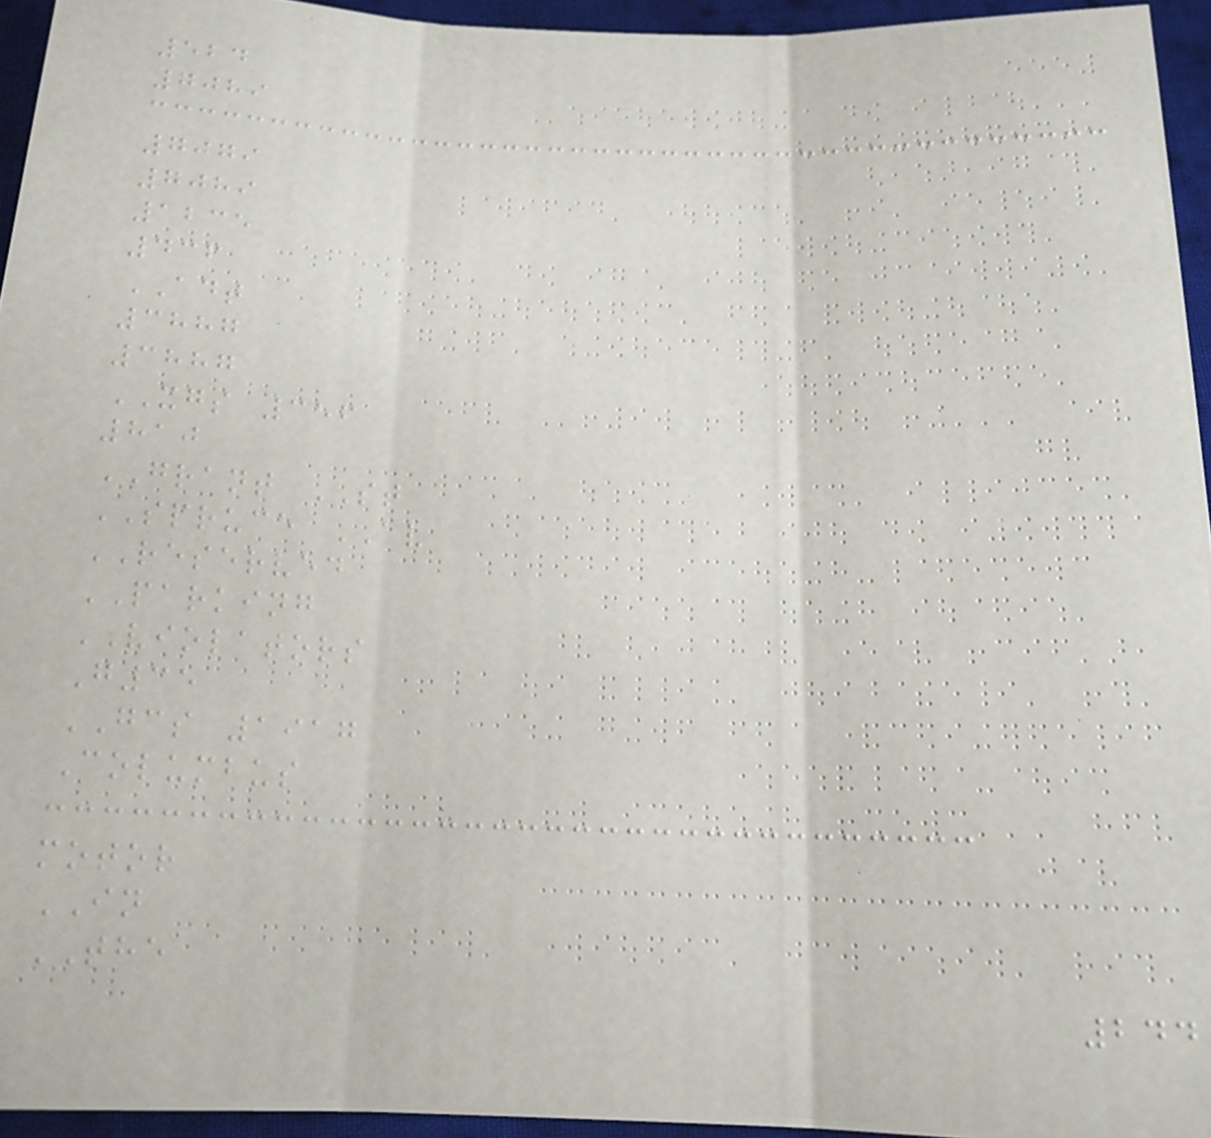524
7089
7079
7089
1235
436
ADT
3887
3887
XGS 356
810
GRANT ST
SPRUCE AV
RESERVED
PARKING
VIOLATORS
G35
GCS 1917
Columbus
motor
IN
THE
244
